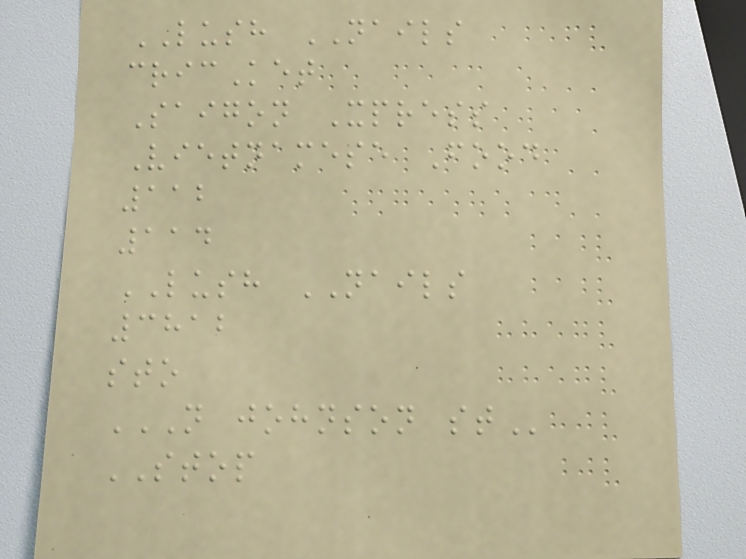LUSH NAILS
cricKet
Saigon Xpress
Vietnamese Food
112
114
LUSH NAILS
3812
sto
N JOHNSON ST
STOP
